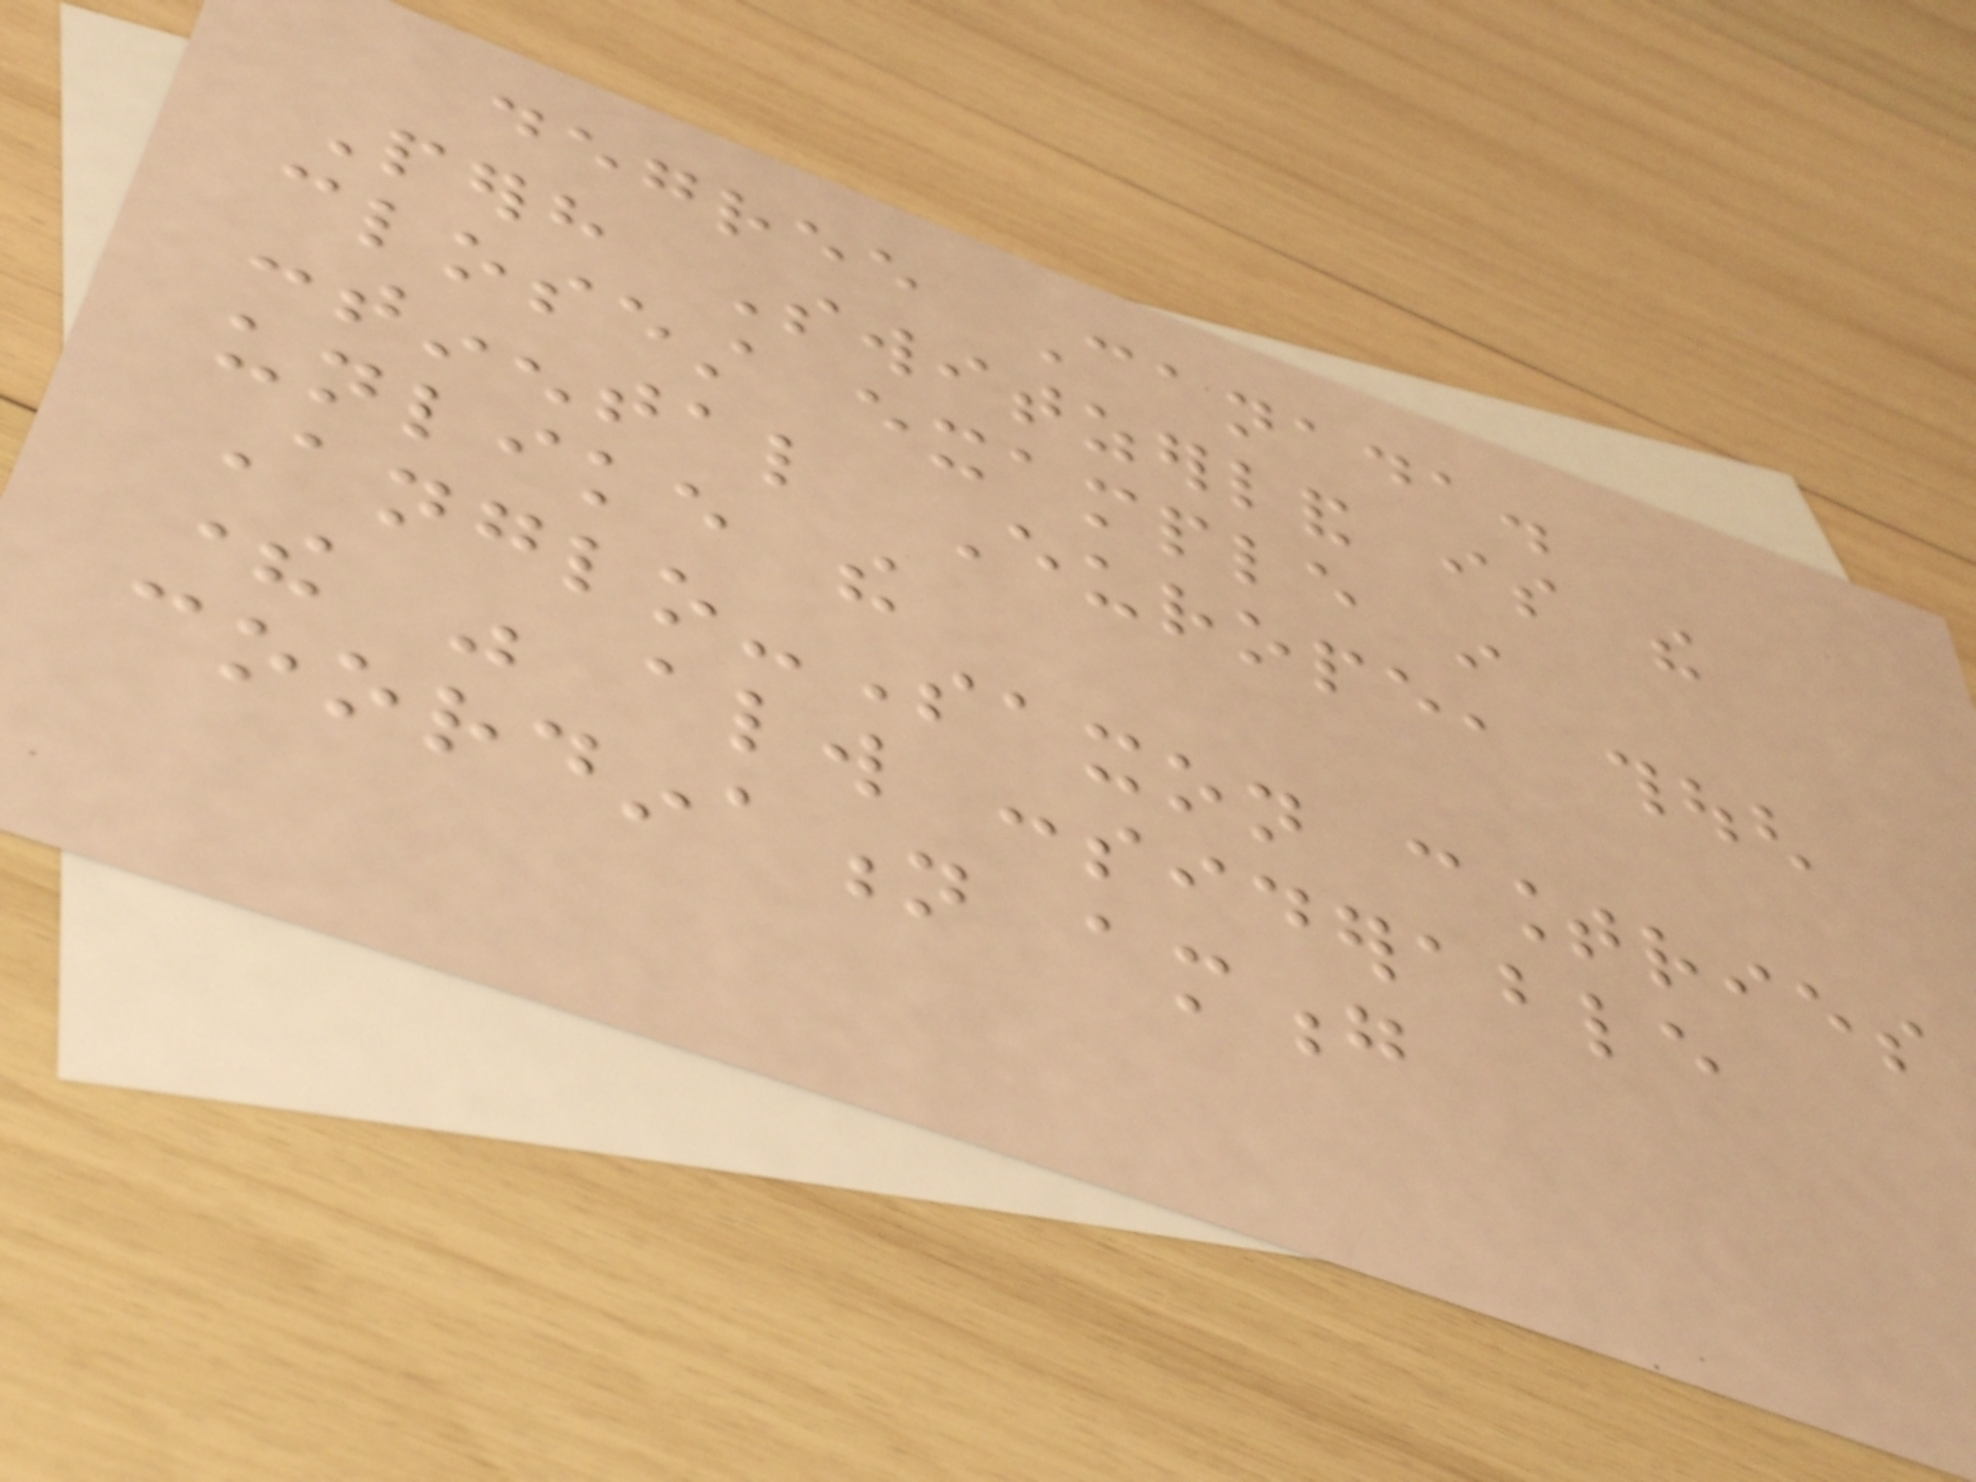degree Canada.
Perhaps Switzerland is the
closest example in
continental Europe, though
unlike the
Anglo-Saxon countries
there was always considerable
coordination among
